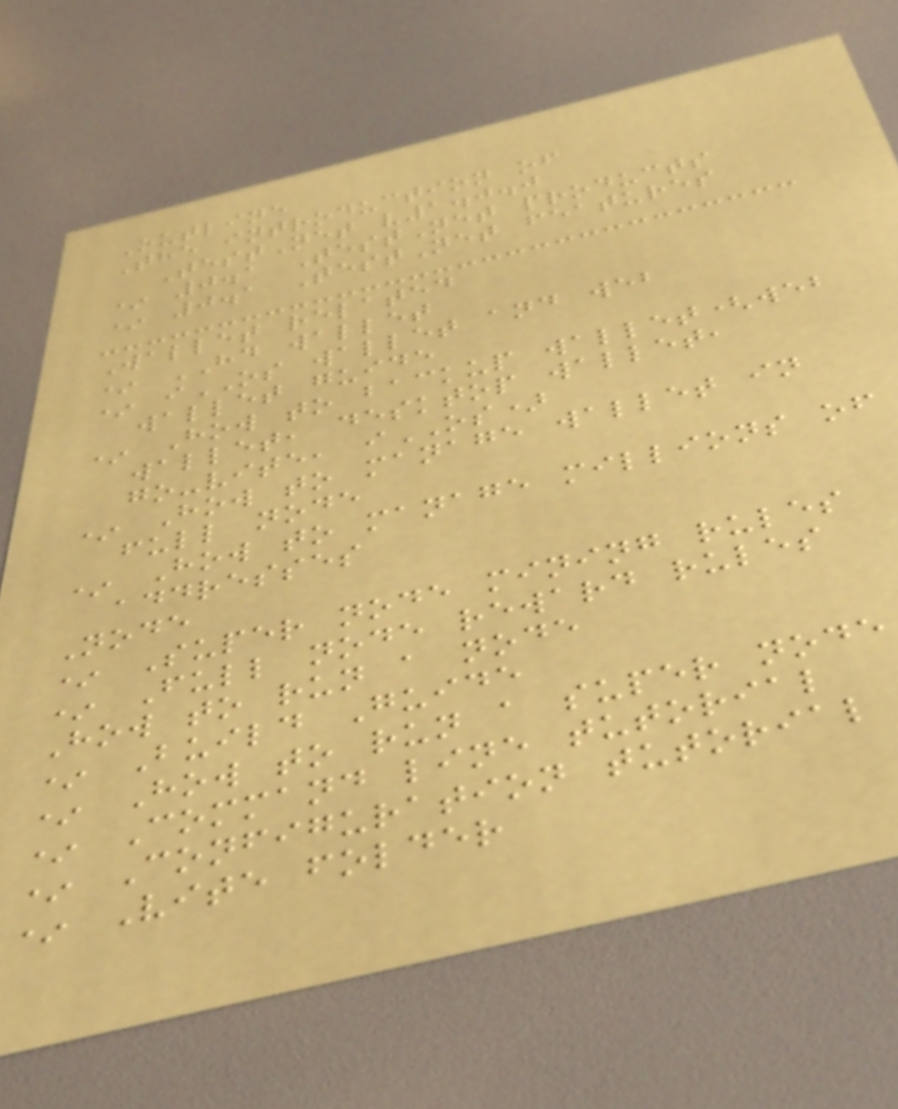Outline
The introduction of
TestNet v1.0.0
* 0.1 TestNet products
* 0.1 TestNet features
Wallet related
* HD wallet
* iOS wallet and web
wallet guide
* How to backup wallet(web
wallet, desktop wallet,
go-vite, iOS)
* How to manage wallet in
full node
* How to manage millions of
addresses
Node
* Super node mining rules
* Full node reward rules
How to run a node
* Build Guide
* How to run a super node
* Command line tutorial
* Configuration tutorial
* Vite folder
